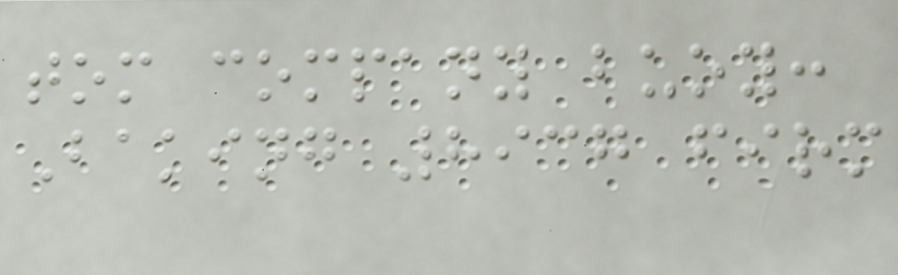tom company buoy:
Baking 8937 firm
